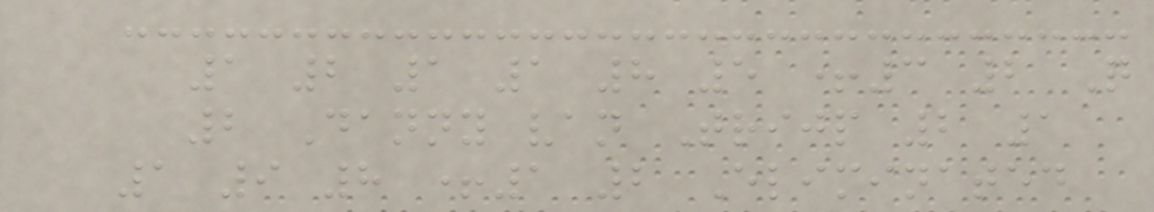1 2 1 1 8 5 +3 2 Q
2 Danny van Trijp 2 1
1 9 8 +1 2 Eliminated
